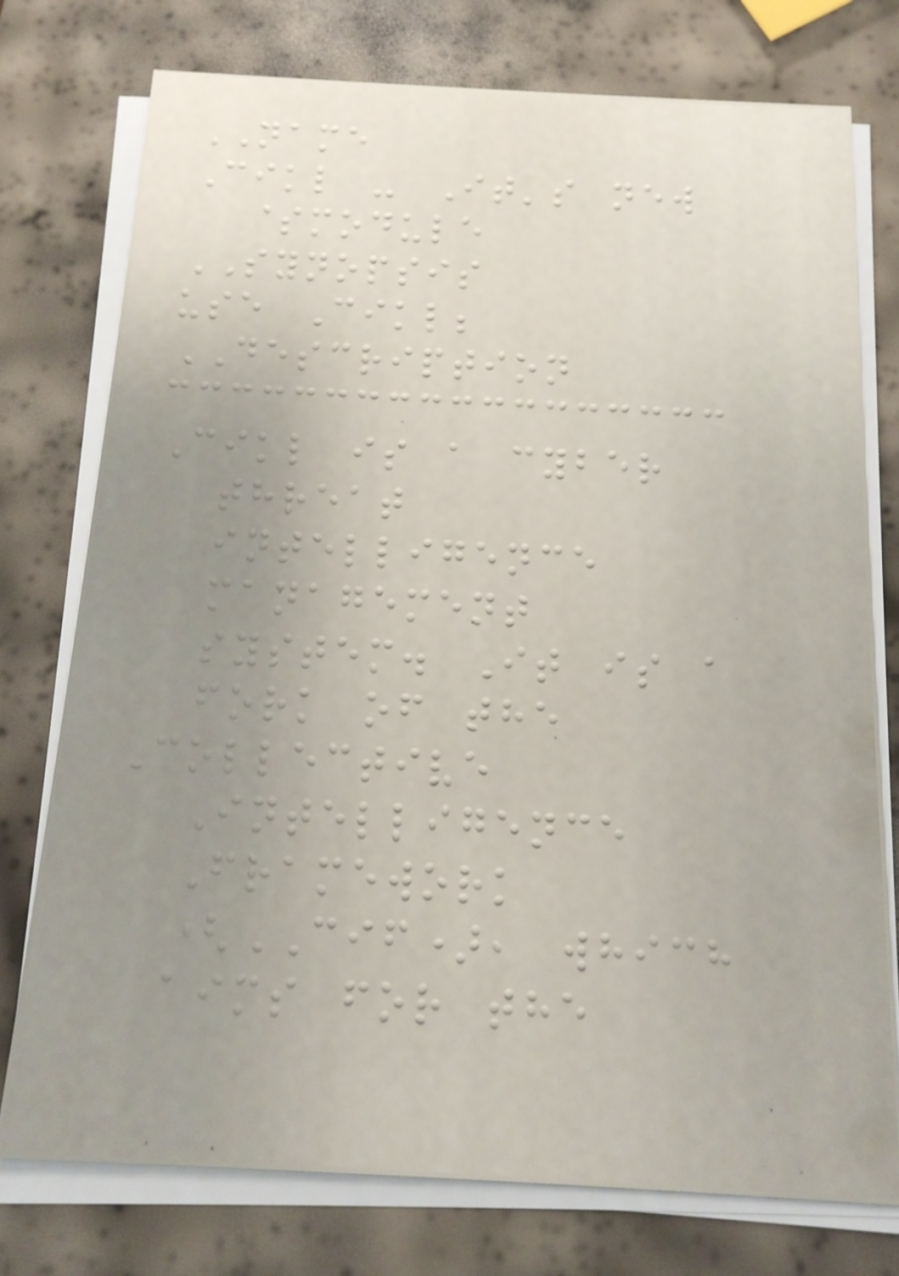NAME
Cikl - It's new
$module
SYNOPSIS
use Cikl;
DESCRIPTION
Cikl is a cyber
threat
intelligence
management
system. It is a
fork of the
Collective
Intelligence
Framework
(CIF), which
aims for the
